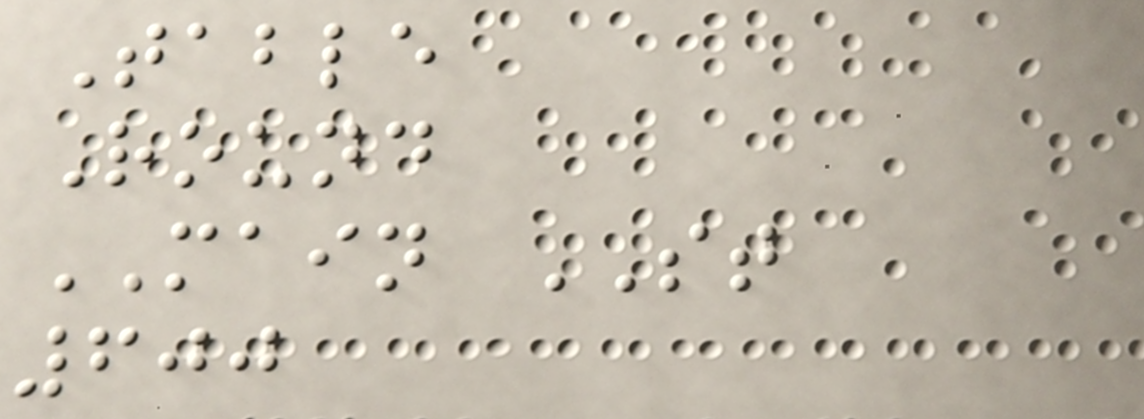Table
Round
MAIN ST
600
